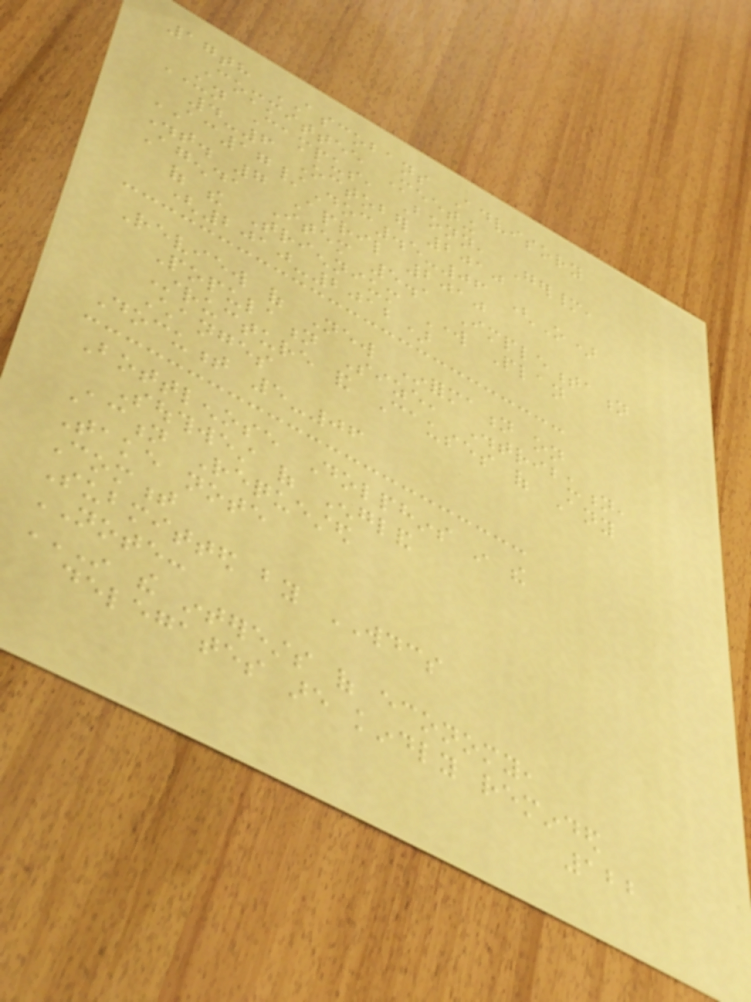17th ASCOBANS Advisory
Committee Meeting
UN Campus, Bonn, Germany,
4-6 October 2010
AC17/Doc.5-06 (O)
Dist. 7 April 2010
Agenda Item 5.1 Implementation
of the Triennium Work Plan
(2010-2012)
Review of New Information on
Population Size, Distribution,
Structure and Causes of Any
Changes
Document 5-06
Bottlenose Dolphins in the
Southwest of England
Action Requested
Take note
Comment
Submitted by WDCS
NOTE:
IN THE INTERESTS OF ECONOMY,
DELEGATES ARE KINDLY REMINDED
122
